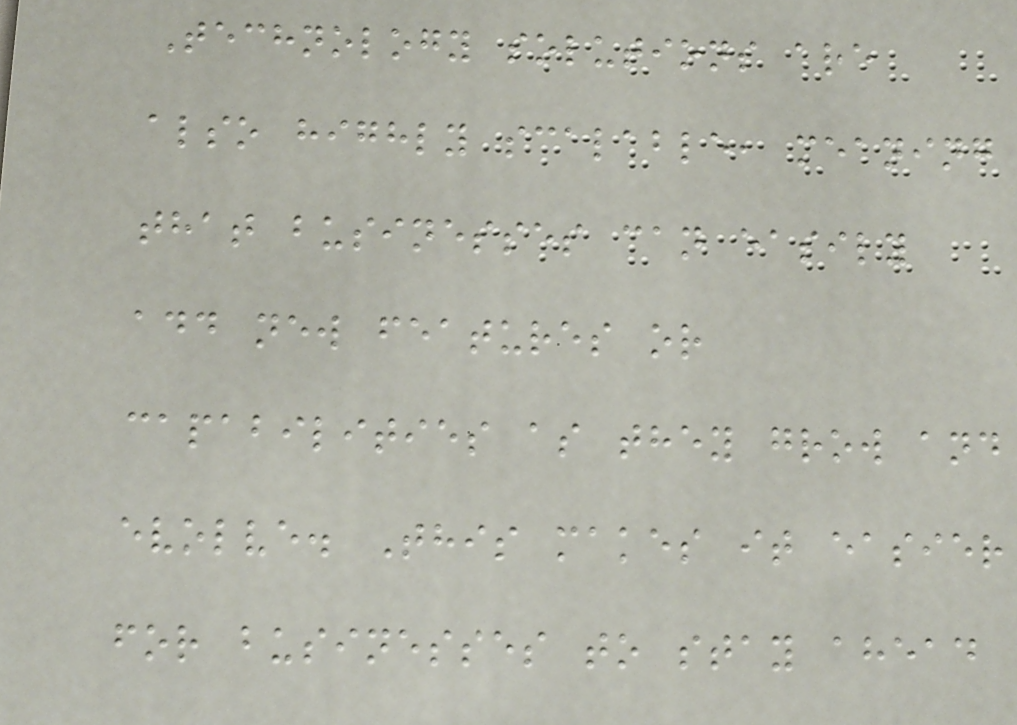Technology solutions are
also highly scalable, meaning
that businesses can easily
add new features or
capabilities as they grow and
evolve. This makes it easier
for businesses to stay ahead
